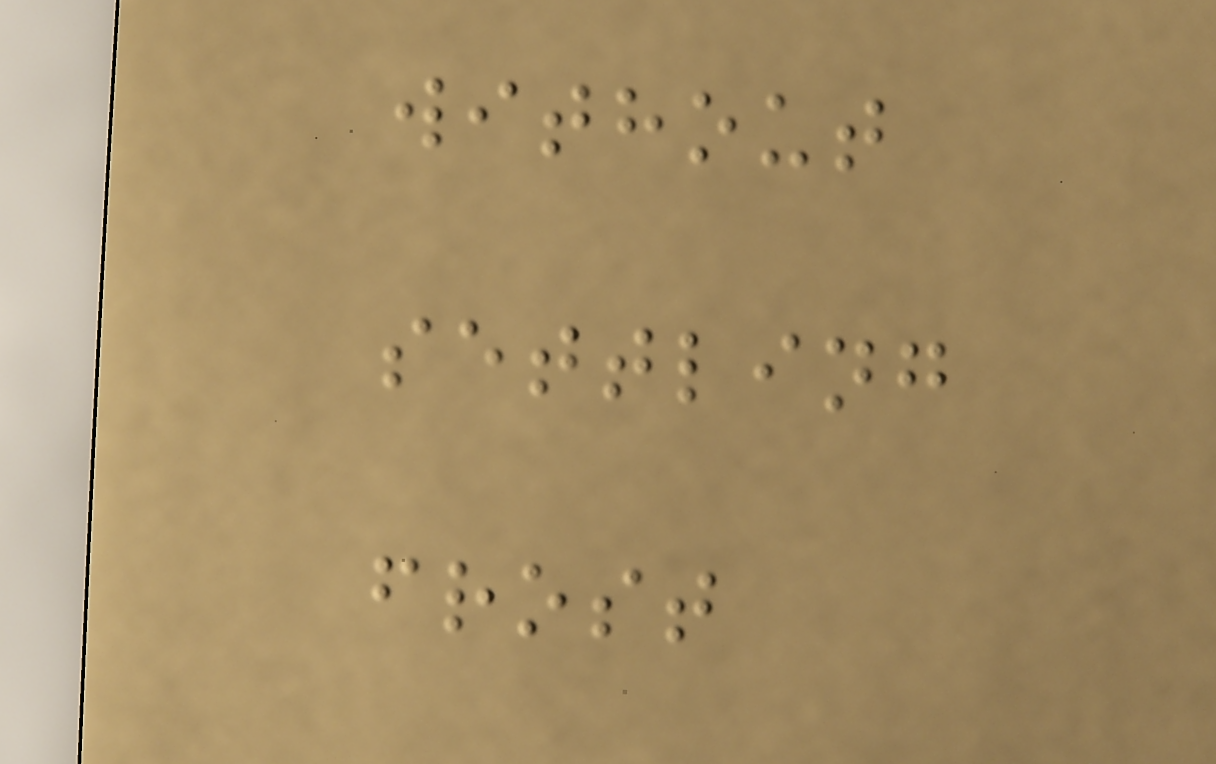without
settling
frost
